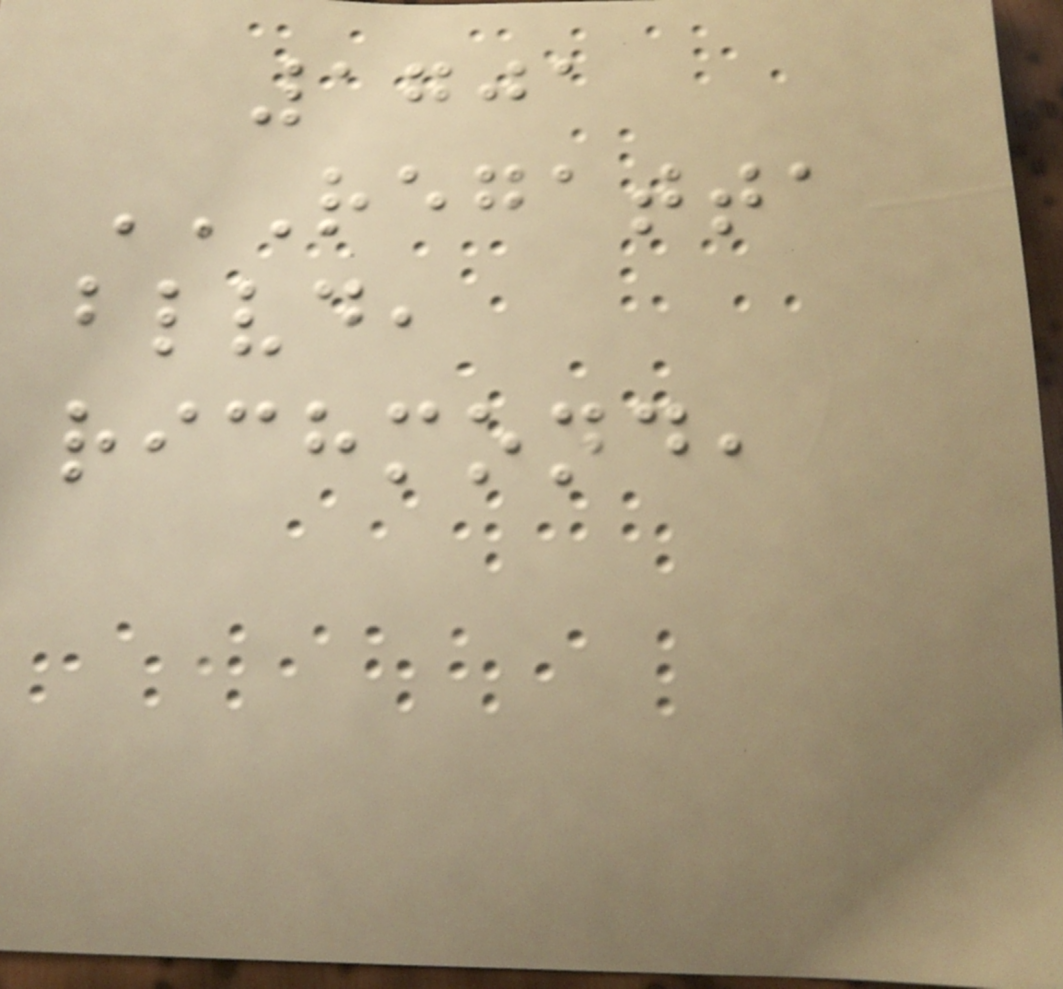1701
REGATTA
BLVD,
RICHMOND,
